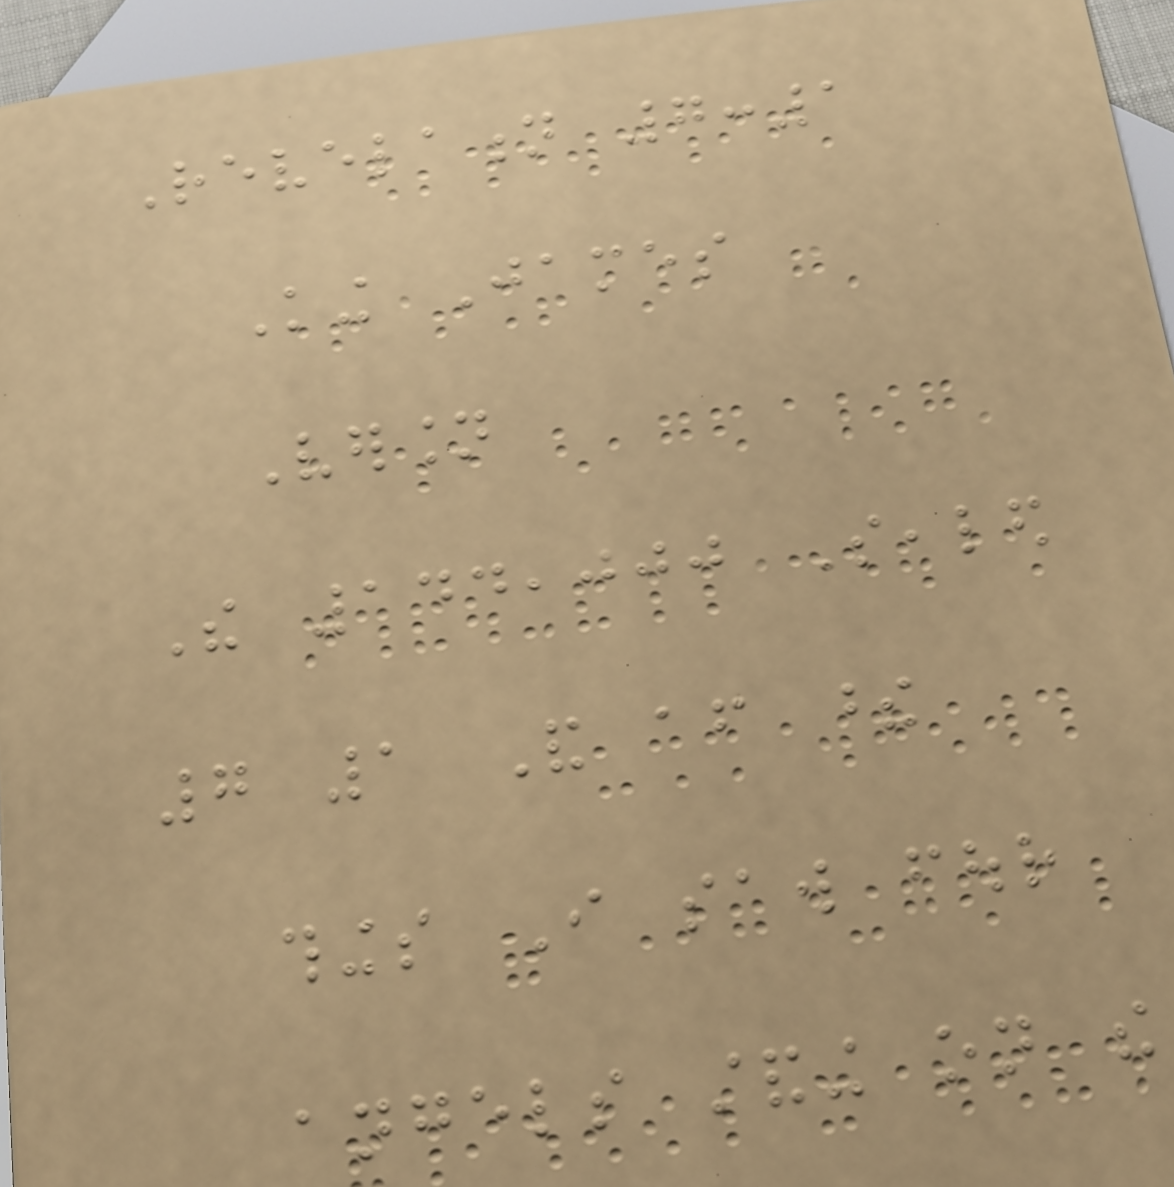Revelation 7:1
King James
Version
The 144,000 Sealed
7 1 And after these
things I saw four
angels standing on the
